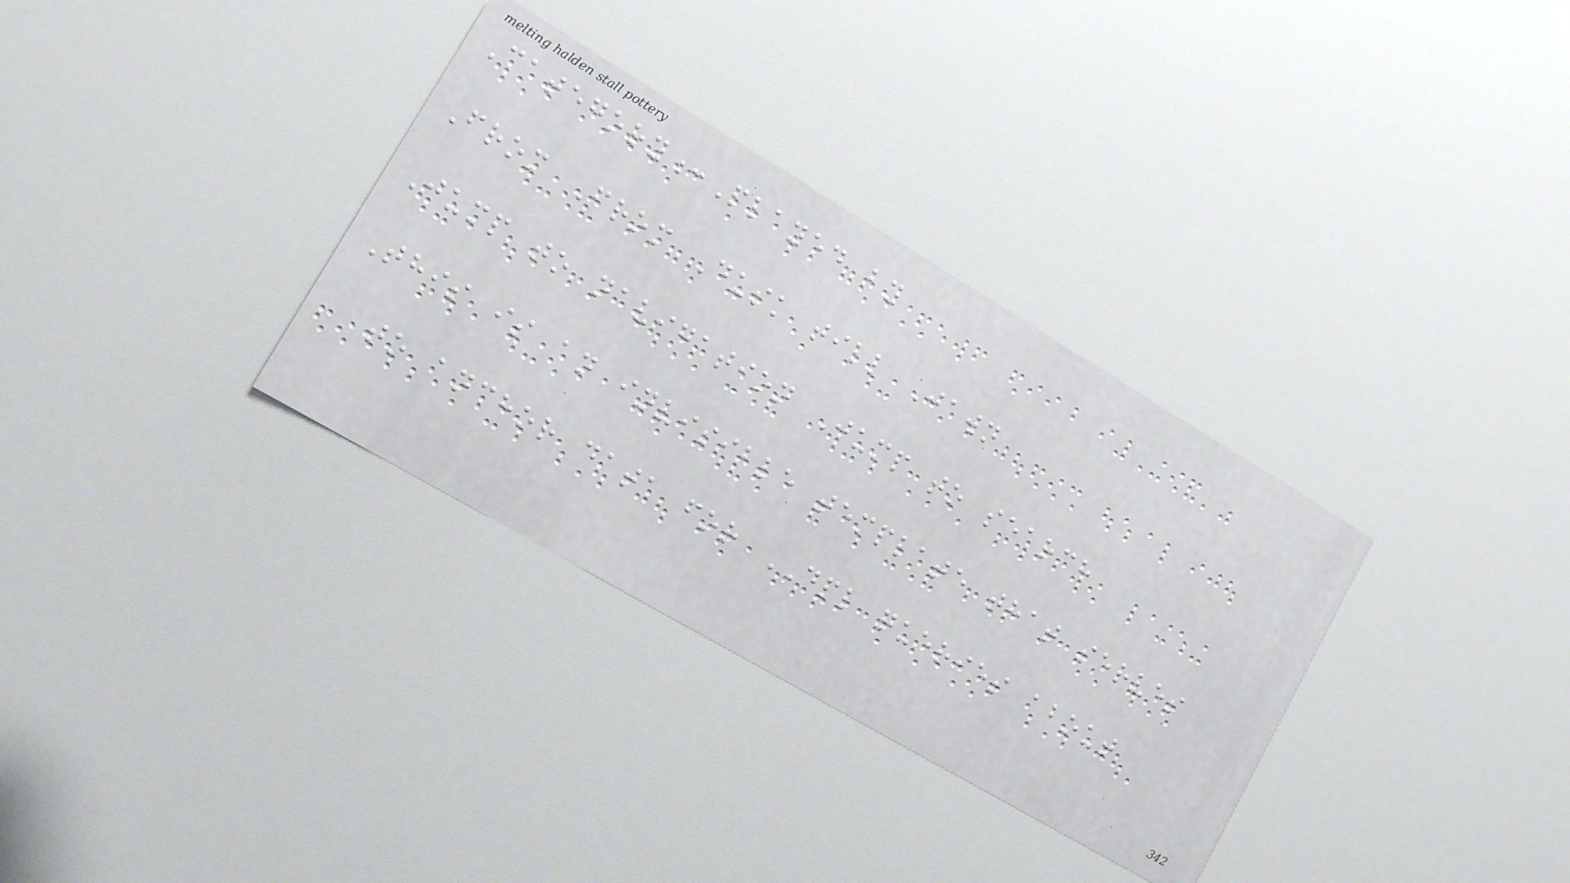Category:Played by
From From Dusk till Jawn
Jump to navigation Jump to search
This is an invisible template that serves
to anchor data for DPL queries about
